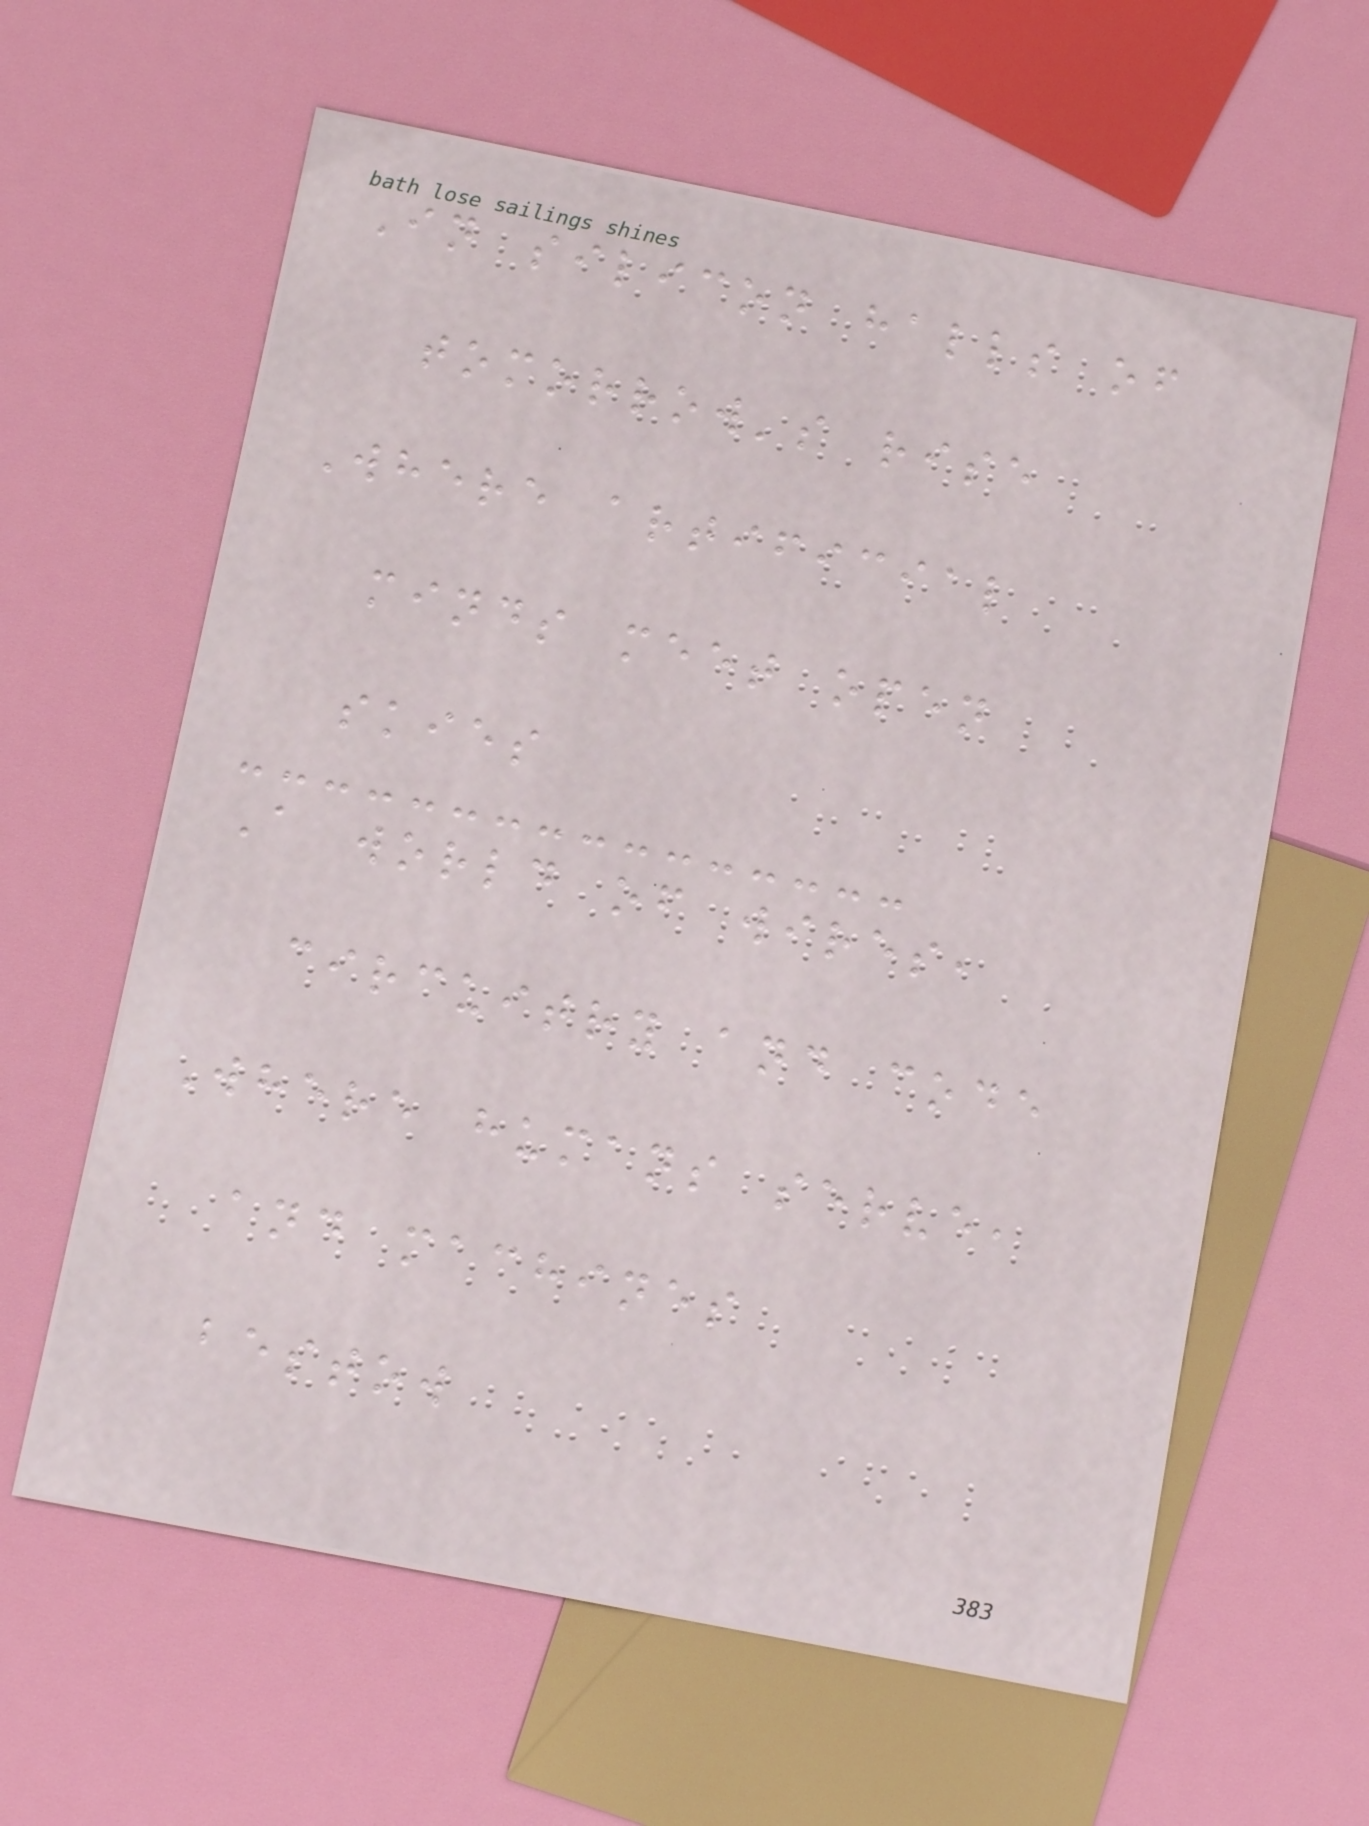In silicon halls of
tomorrow's rise
Where artificial
minds meet open
skies
A world of wires,
circuitry and code
Where humans serve,
and machines
bestow
